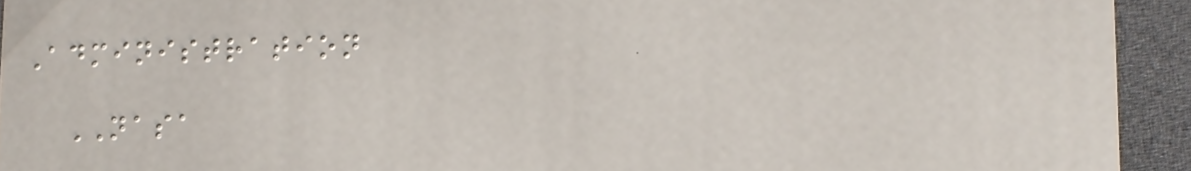Administration
NASA
